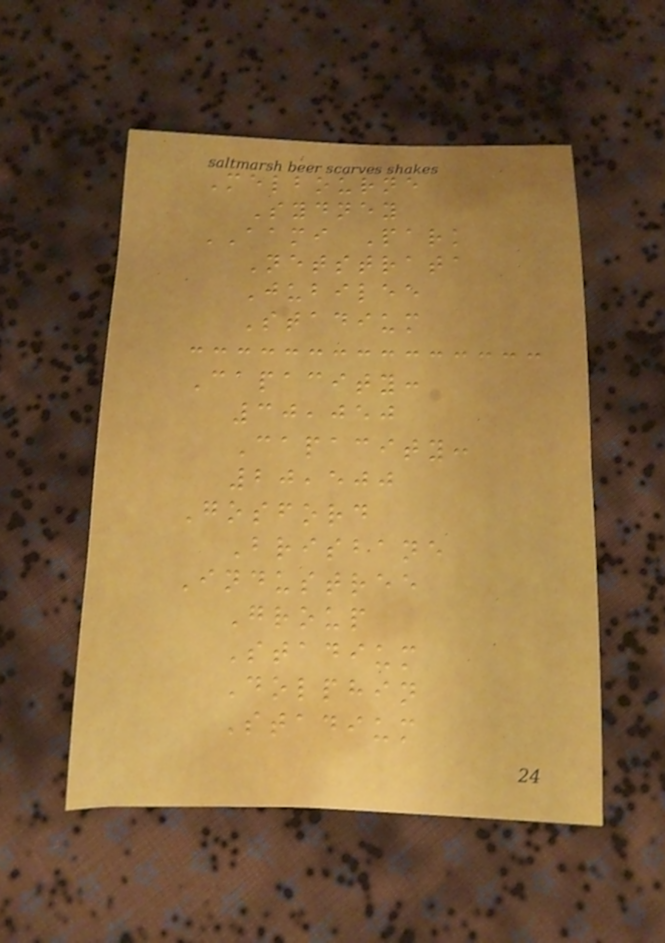Melbourne
Sydney
AAMI Park
Netstrata
Jubilee
Stadium
Capacity:
30,050
Capacity:
20,500
Gosford
Brisbane
Industree
Group
Stadium
Dolphin
Stadium
